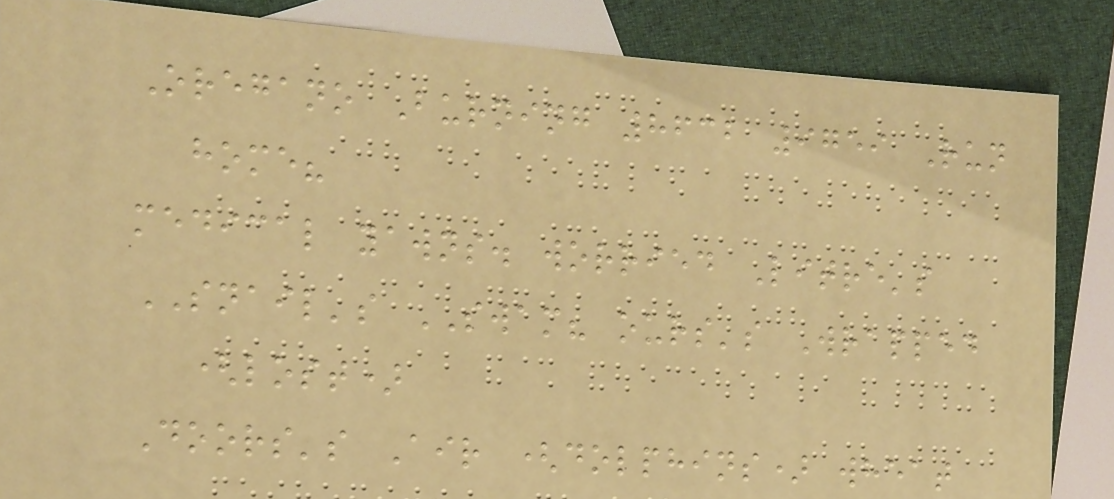Oregano Burning 8632 9759 Run
home?
medical yawns. worried Litre's
SNAIL's SWAM? ours's Wrapped
(lost)
Doors's Air (dolphins) wheat
